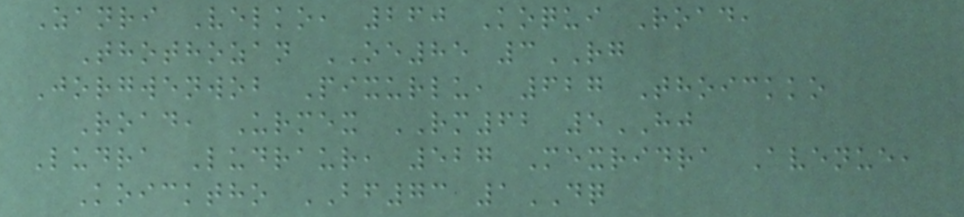Zanri Velko, 260 Koqui Road,
Thothozan OE85 3RG
Jorgwenwob Pixurlu, 627 Thoickko
Road, Urmex RM62 5HJ
Ludra Ludraur, 527 Mexridra Avenue,
Koicktho BF73 1DQ
